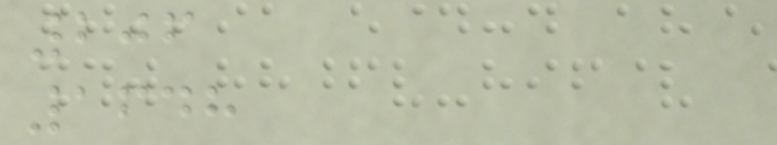206
1648
